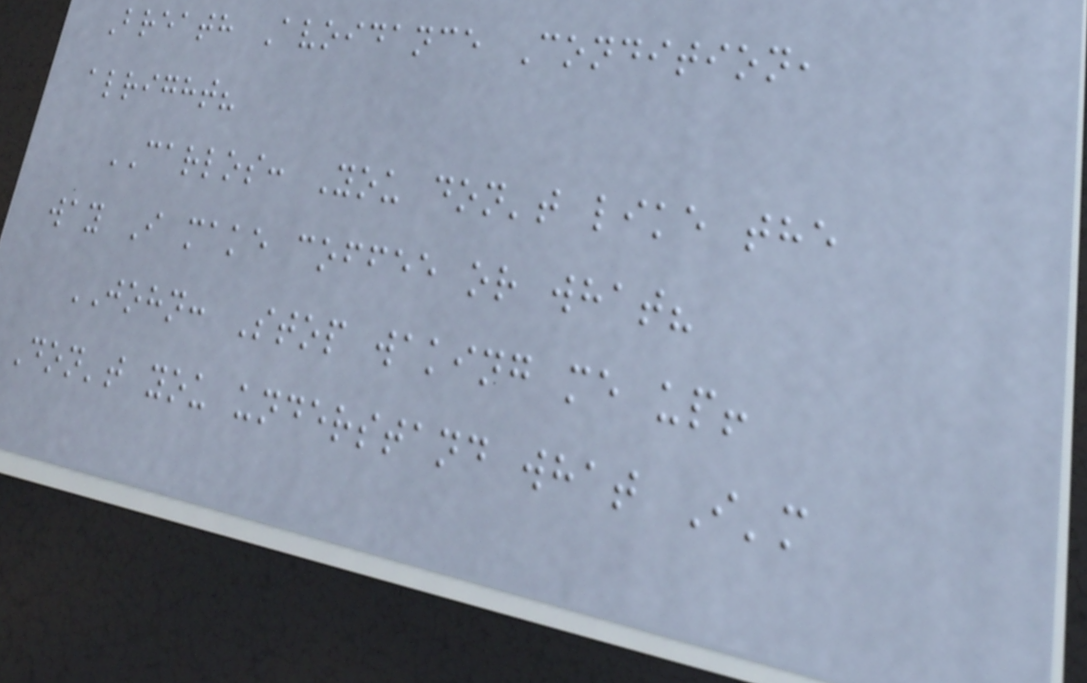Breath Avoidance Condition,
alright?
CARLOS: You don't like the
way I make coffee or what?
JOHN: Stop waking me up!
Don't you understand what I'm
